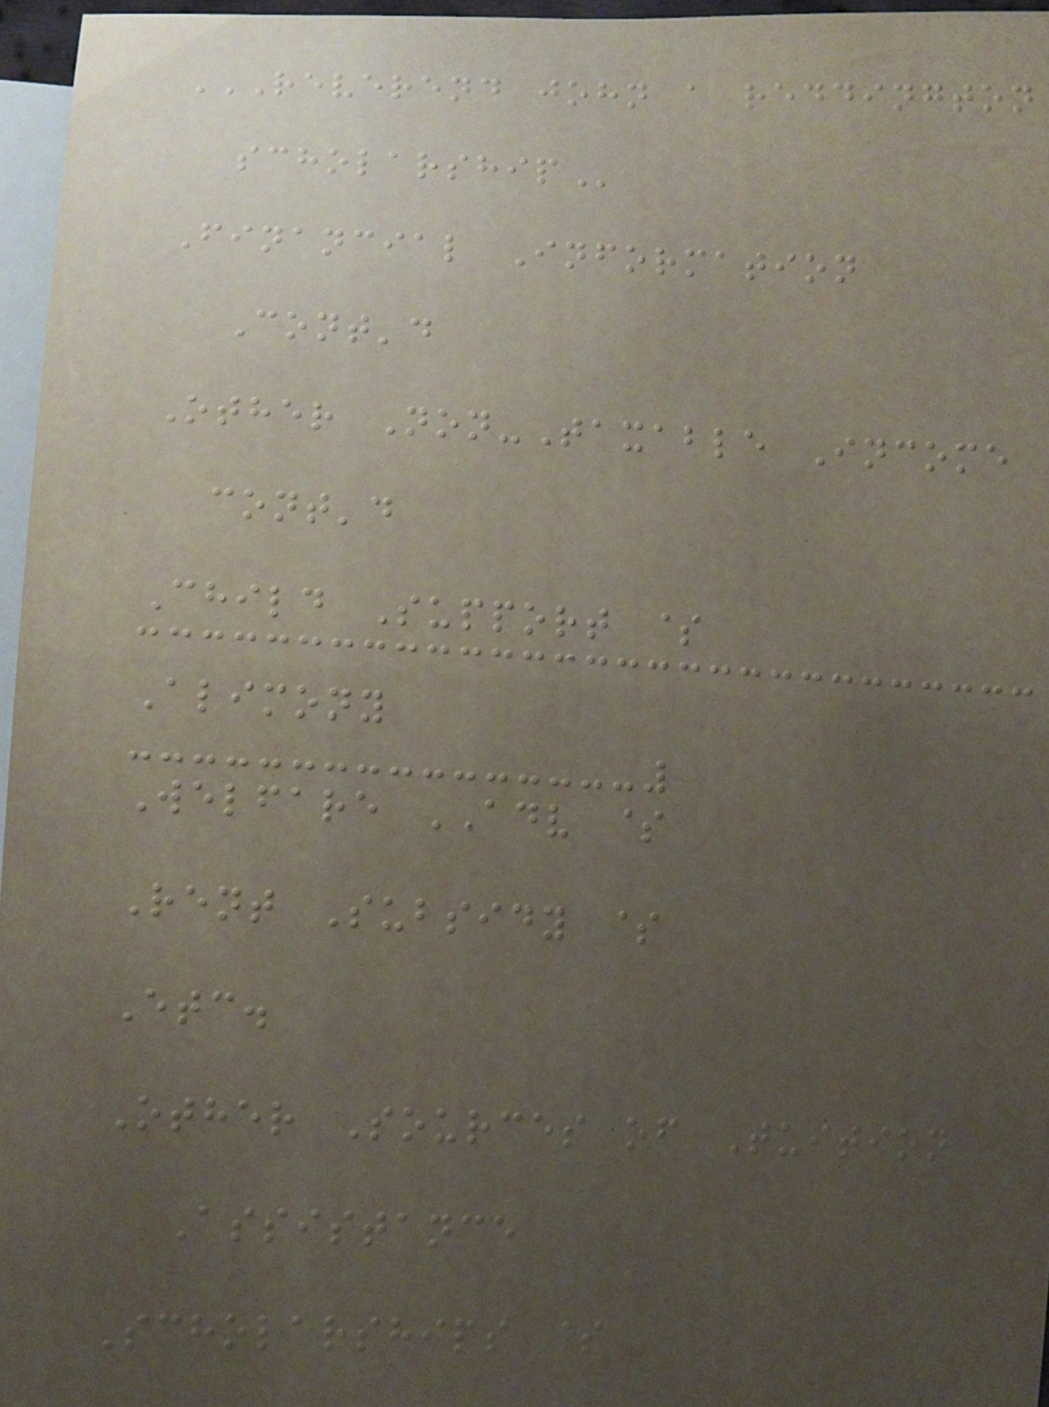REVEREND JOHN A REDDINGTON
SCHOLARSHIP
Financial Information
Cont'd
Other Non-Taxable Income
cont'd
Child Support $
Alimony
Welfare ADV $
Rent Subsidy $
Etc.
Other Sources of Tuition
Assistance
Scholarships $
